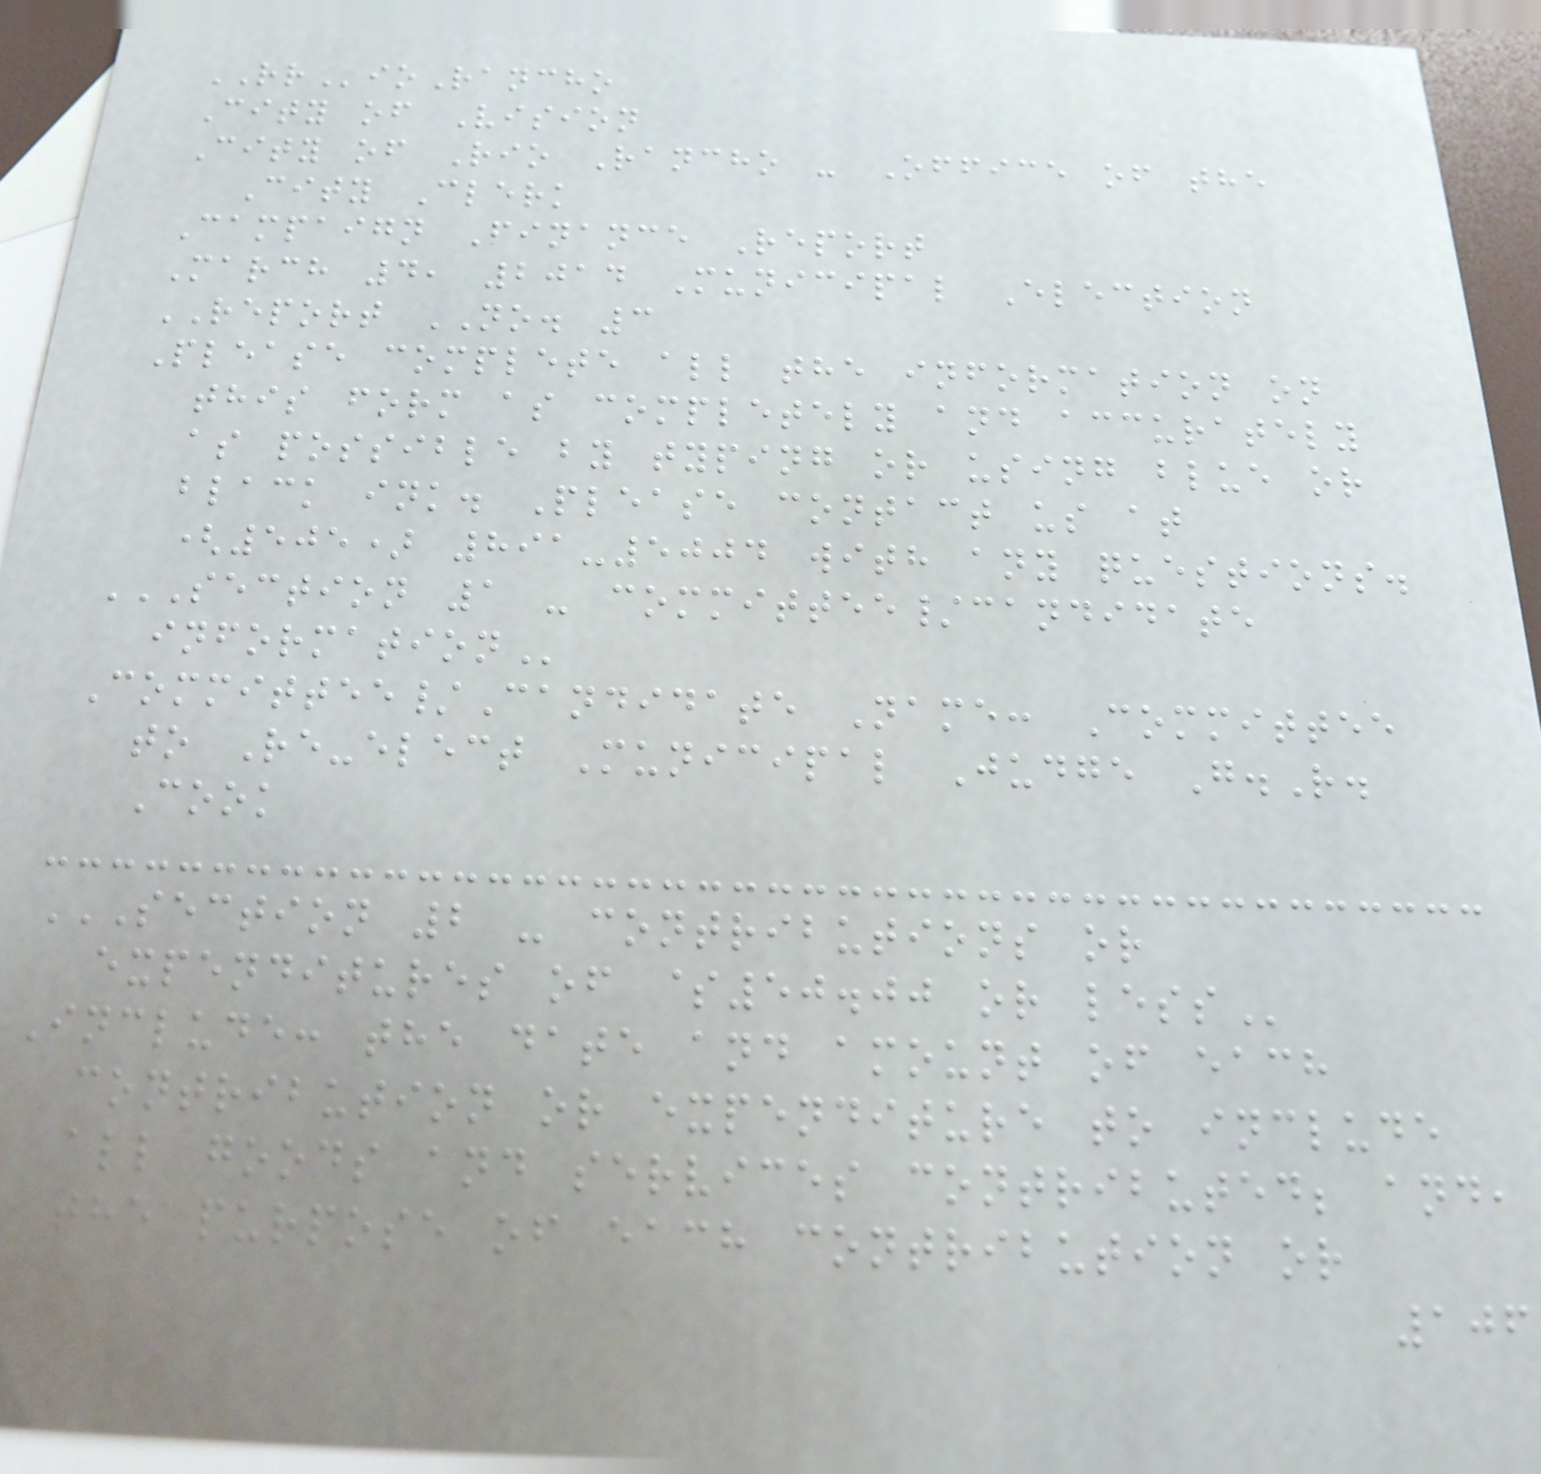RRioRancho
City of Vision
City of Rio Rancho - Office of the
City Clerk
Campaign Finance Report
March 4, 2014 Municipal Election
REPORT NO. 3
Please complete all the information on
this form as completely and accurately
as possible by typing or using blue or
black ink. Please contact us at
(505) 891-5004 with any questions.
SECTION 1 - COMMITTEE/CANDIDATE
INFORMATION
Committee/Candidate Name: Committee
to Re-elect Municipal Judge G.R.
Cook
SECTION 2 - CONTRIBUTIONS OR
EXPENDITURES OF $50.00 OR LESS
Include: the date and amount of each
contribution or expenditure to include
all goods and services contributed; and,
the purpose of each contribution or
106
